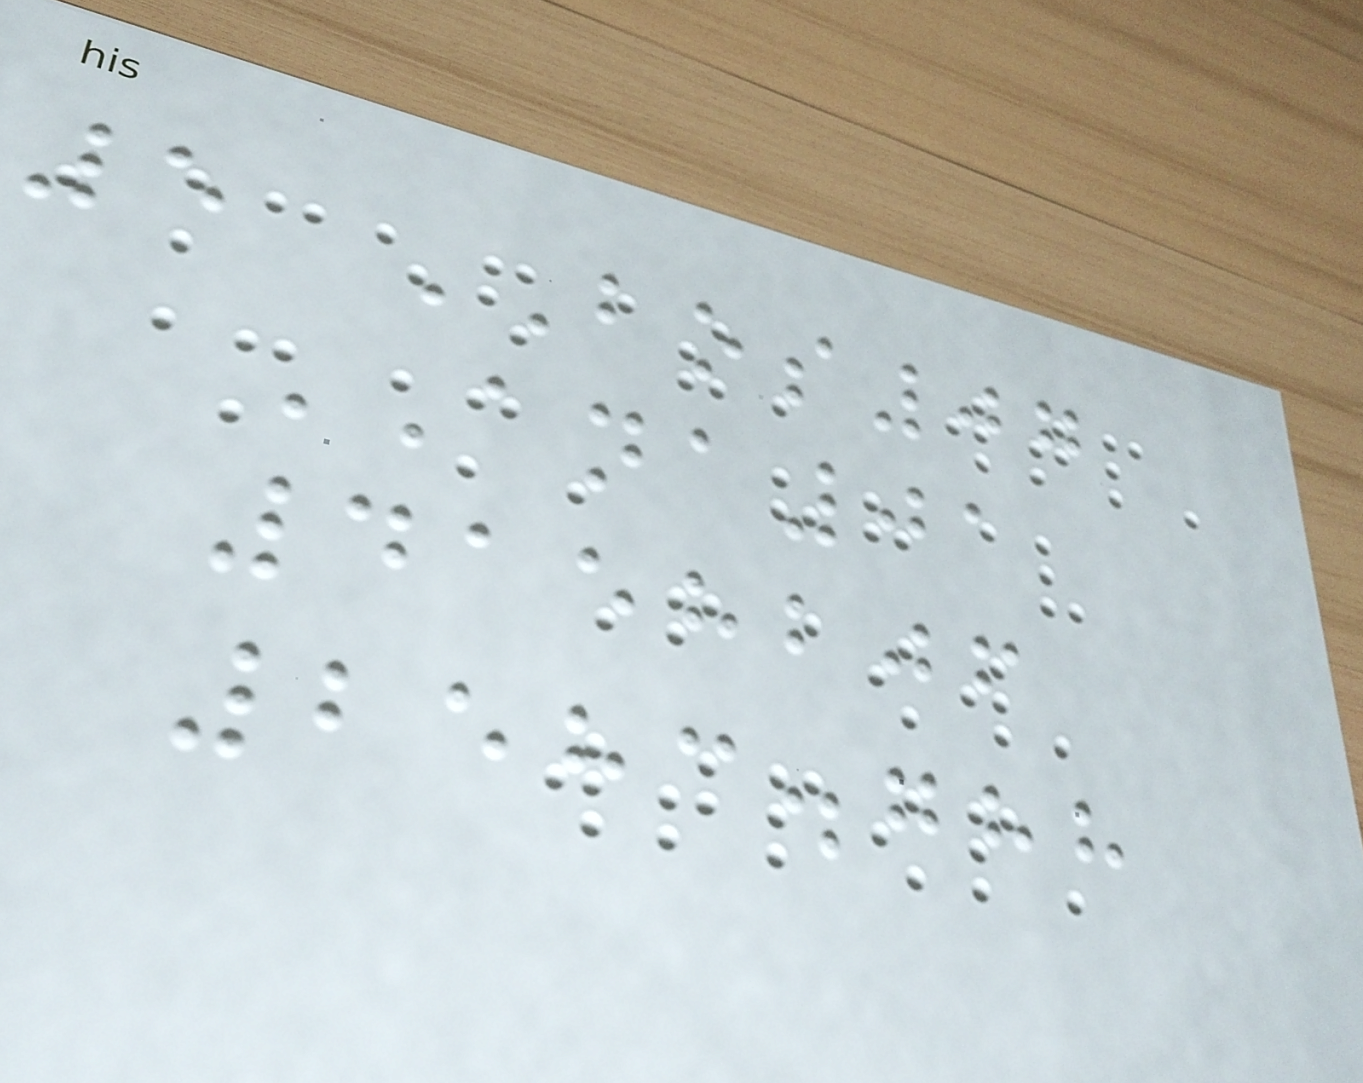5 BOS07
ANA01
4158206
2583.788
